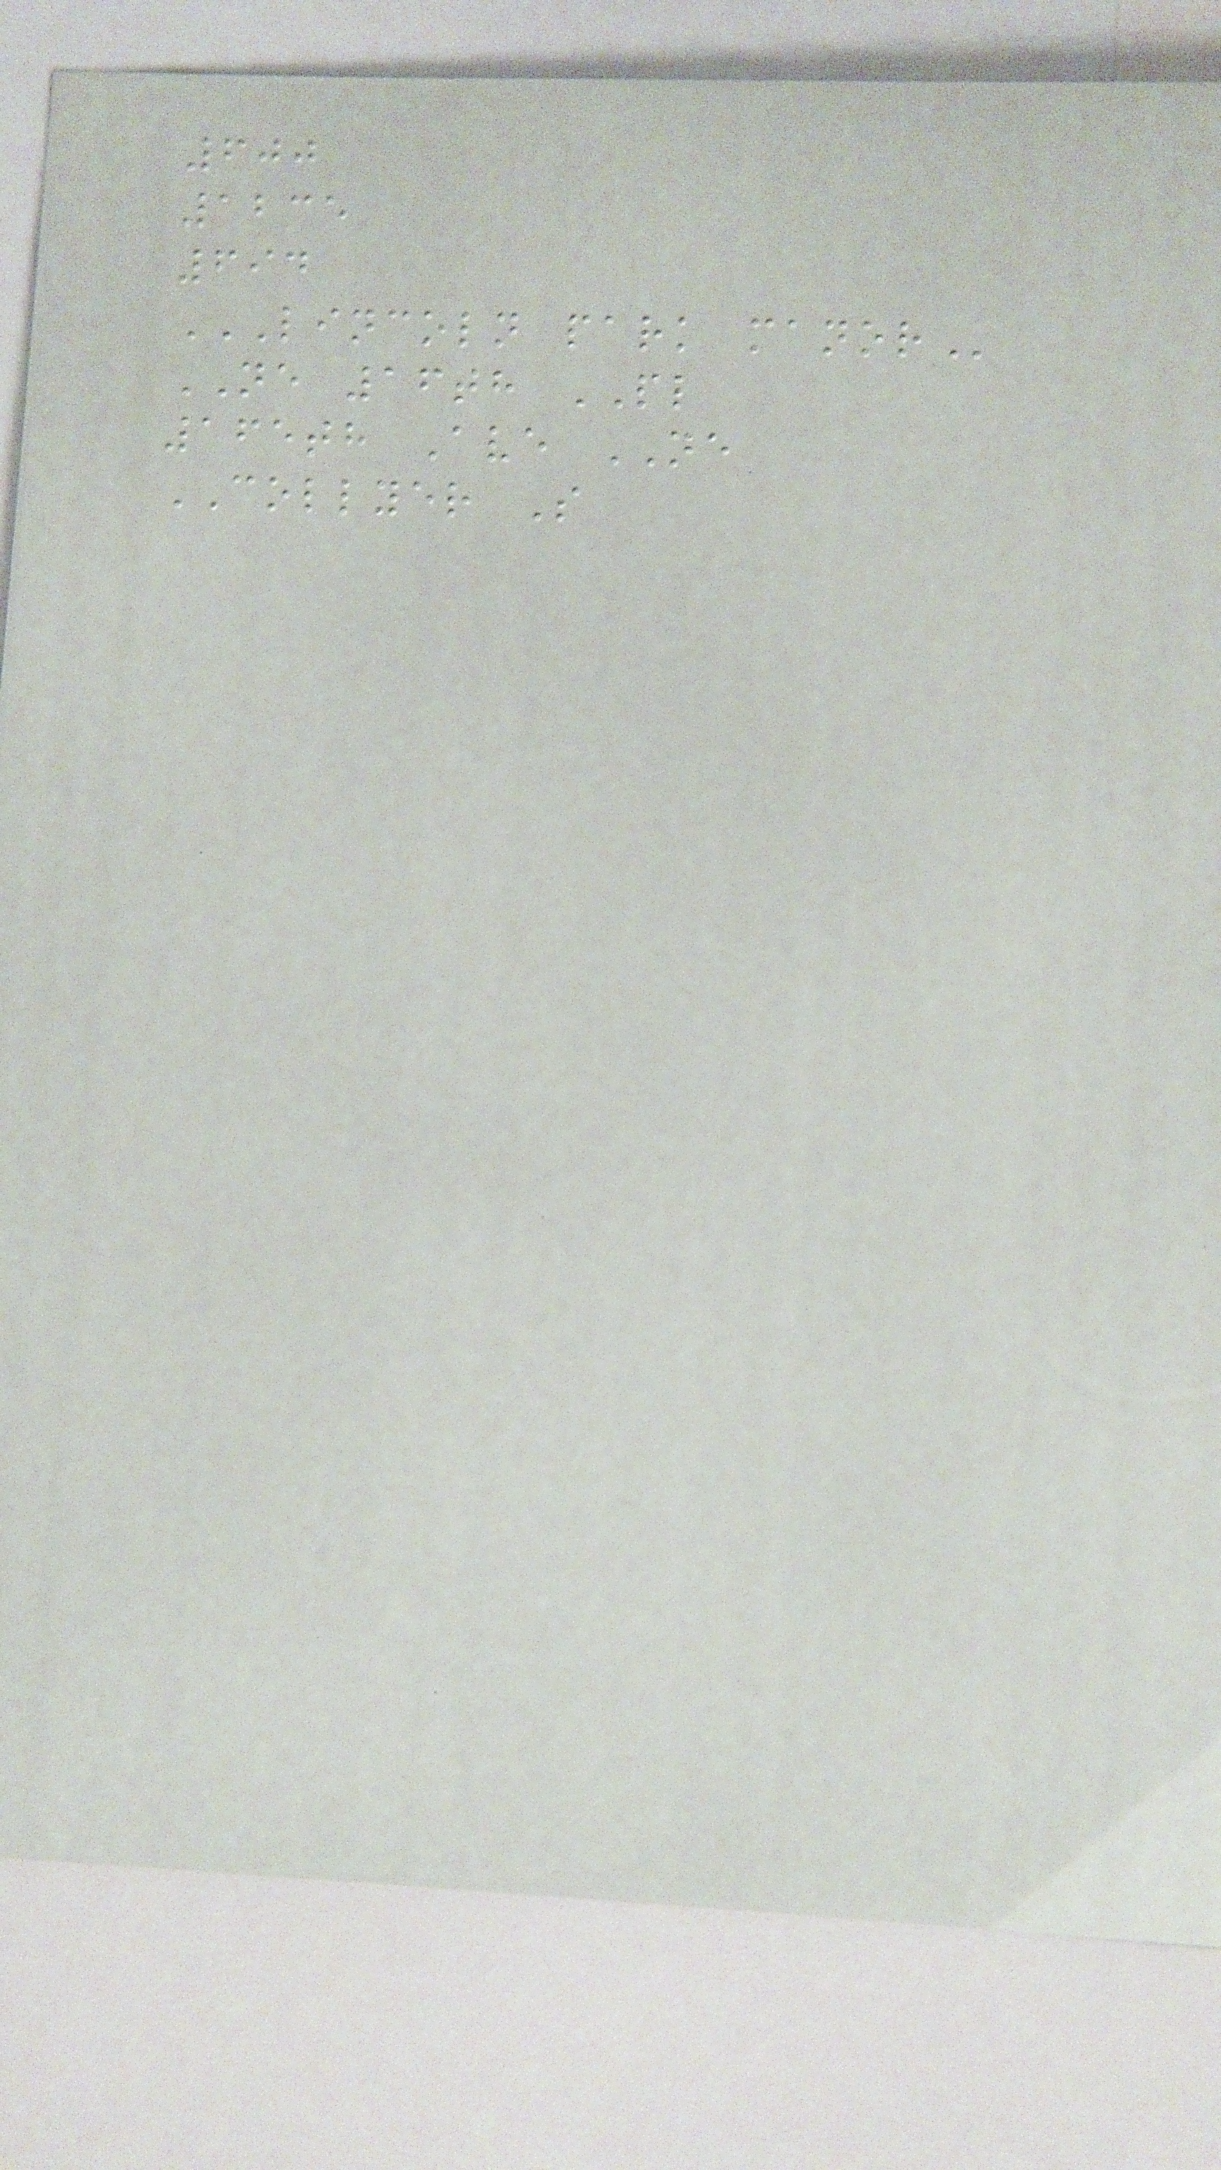600
1235
694
LINCOLN PARK MANOR
NE 16th PL
165th Ave NE
COLLYER S
